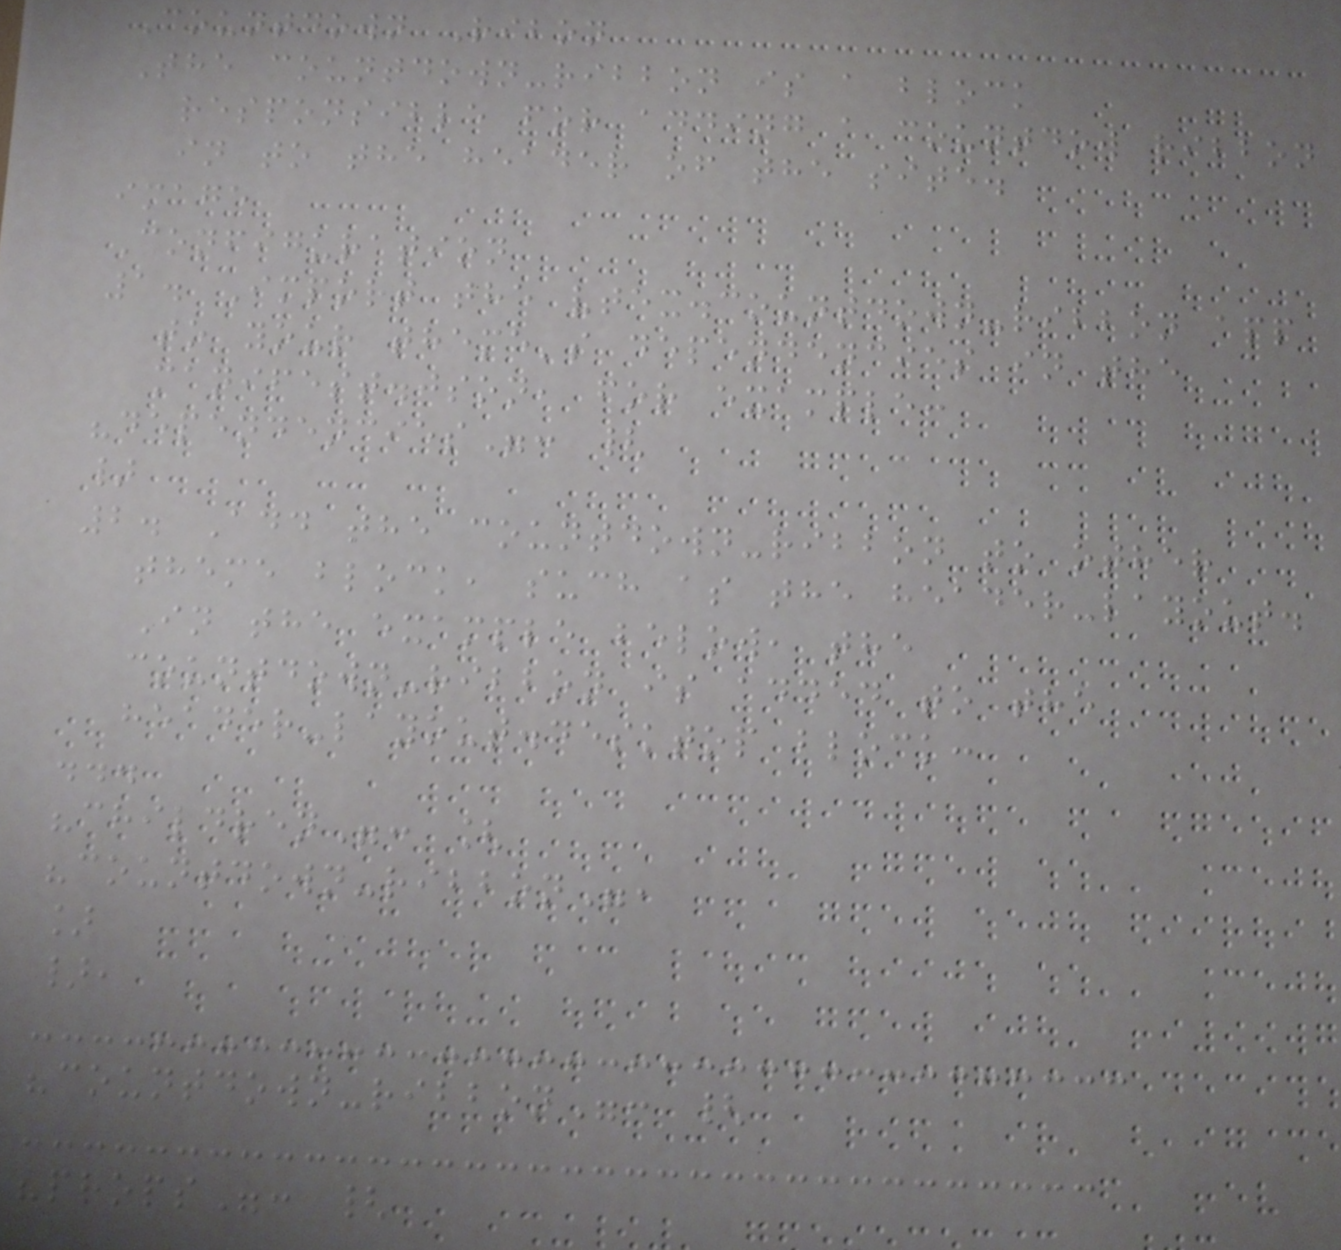Countdown Ribon
The countdown-ribbon is a block
responsible for adding a countdow ribbon
in to the header of the site.
image
Configuration
1. Import the vtex.countdown-ribbon app
to your theme's dependencies in the
manifest.json, for example:
"dependencies": {
}
2. Add the countdown-ribbon to other
theme block, such as the header-layout.
In the example below, the
countdown-ribbon is added to the
header-layout.desktop block:
...
"children": [
"countdown-ribbon",
]
},
"countdown-ribbon": {
"props": {
